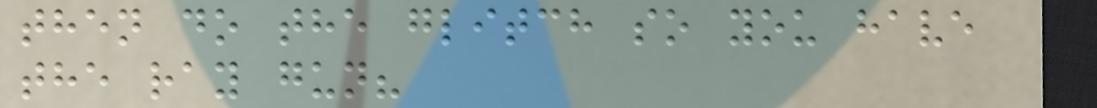then do the glitch so you have
the ray gun?
